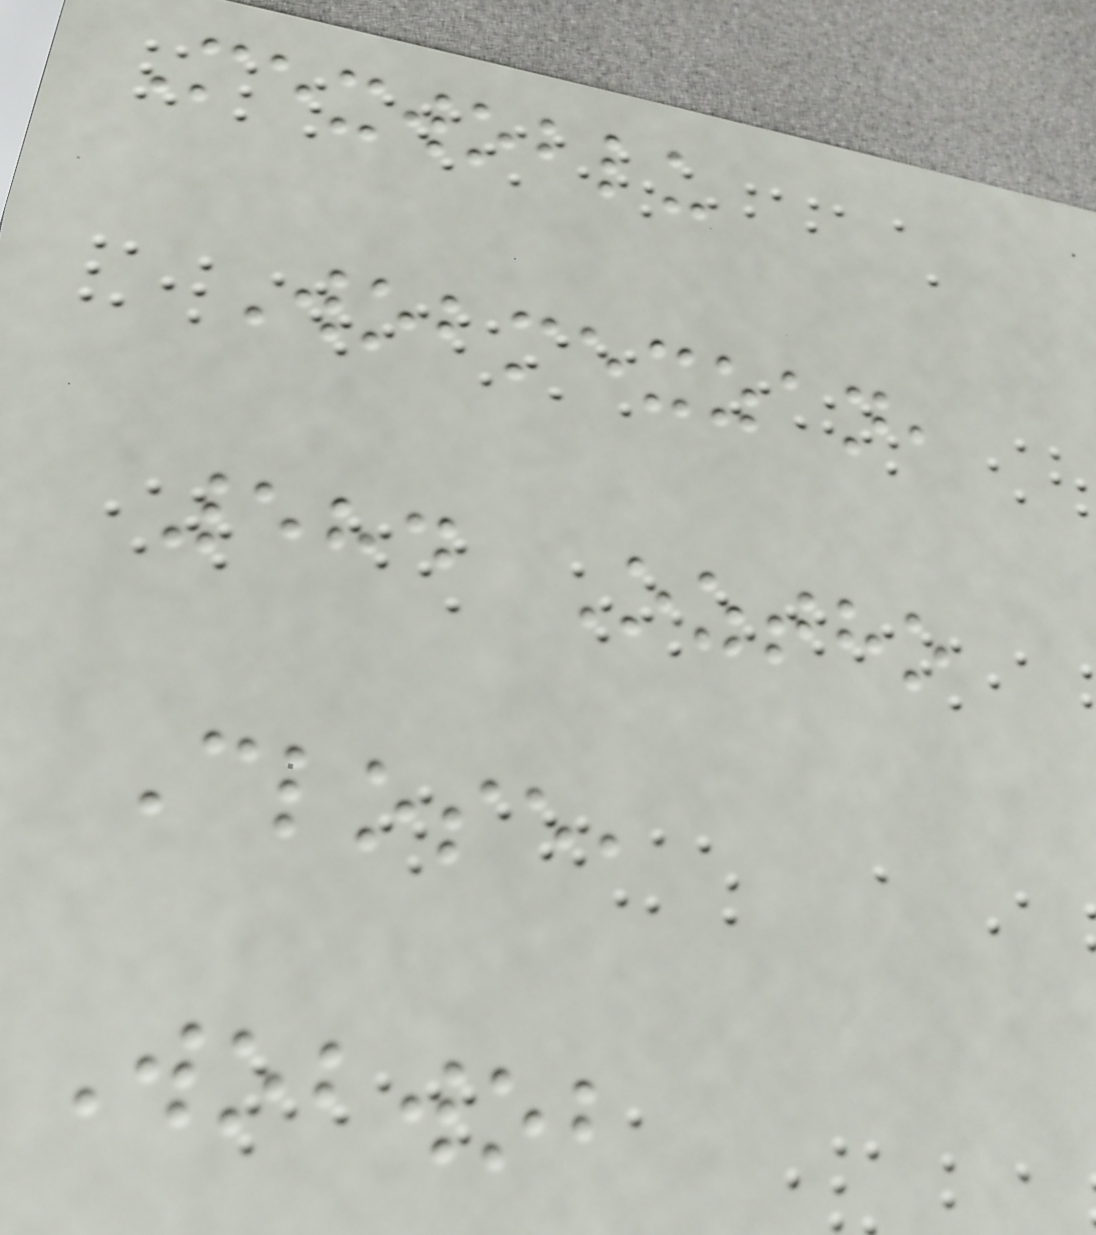Mexwoblu
Wobmexzan,
584 Oztho
Close,
Wobwob
